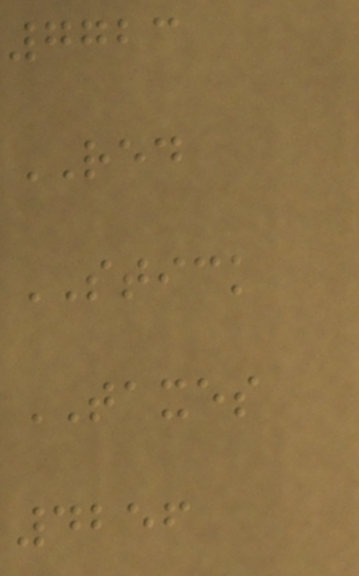7723
RED
STICK
TAXES
4256
